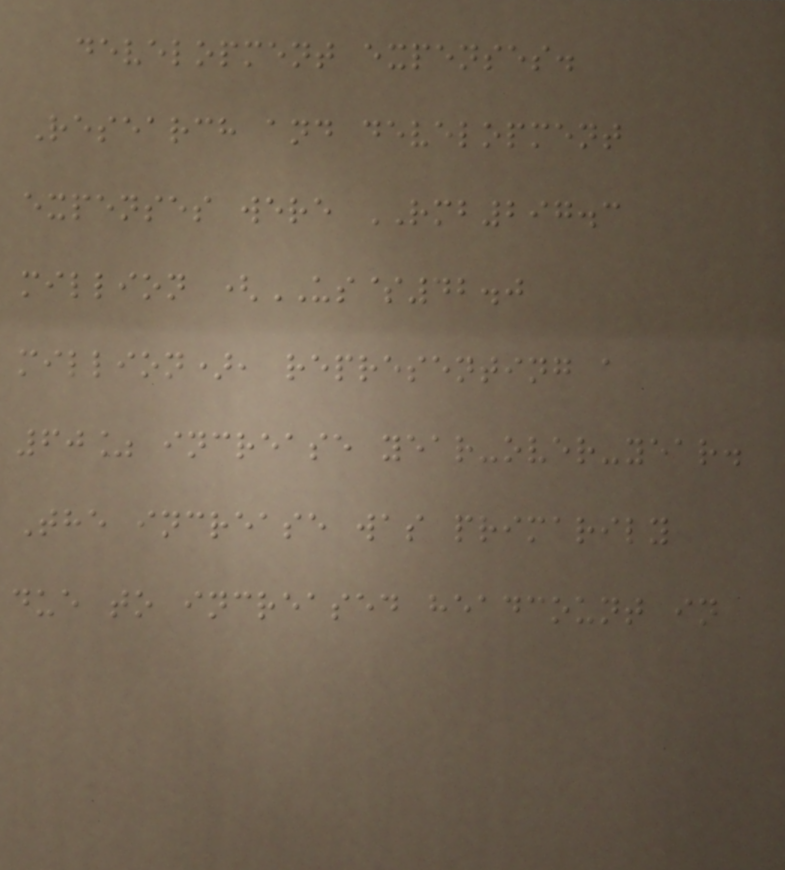development expenses.
Research and development
expenses were RMB297.3
million (US$42.0
million), representing a
60% increase year-over-year.
The increase was primarily
due to increased headcount in
